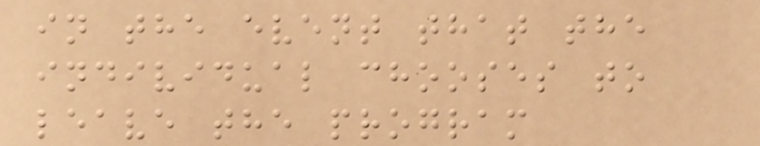in the event that the
individual chooses to
leave the program
